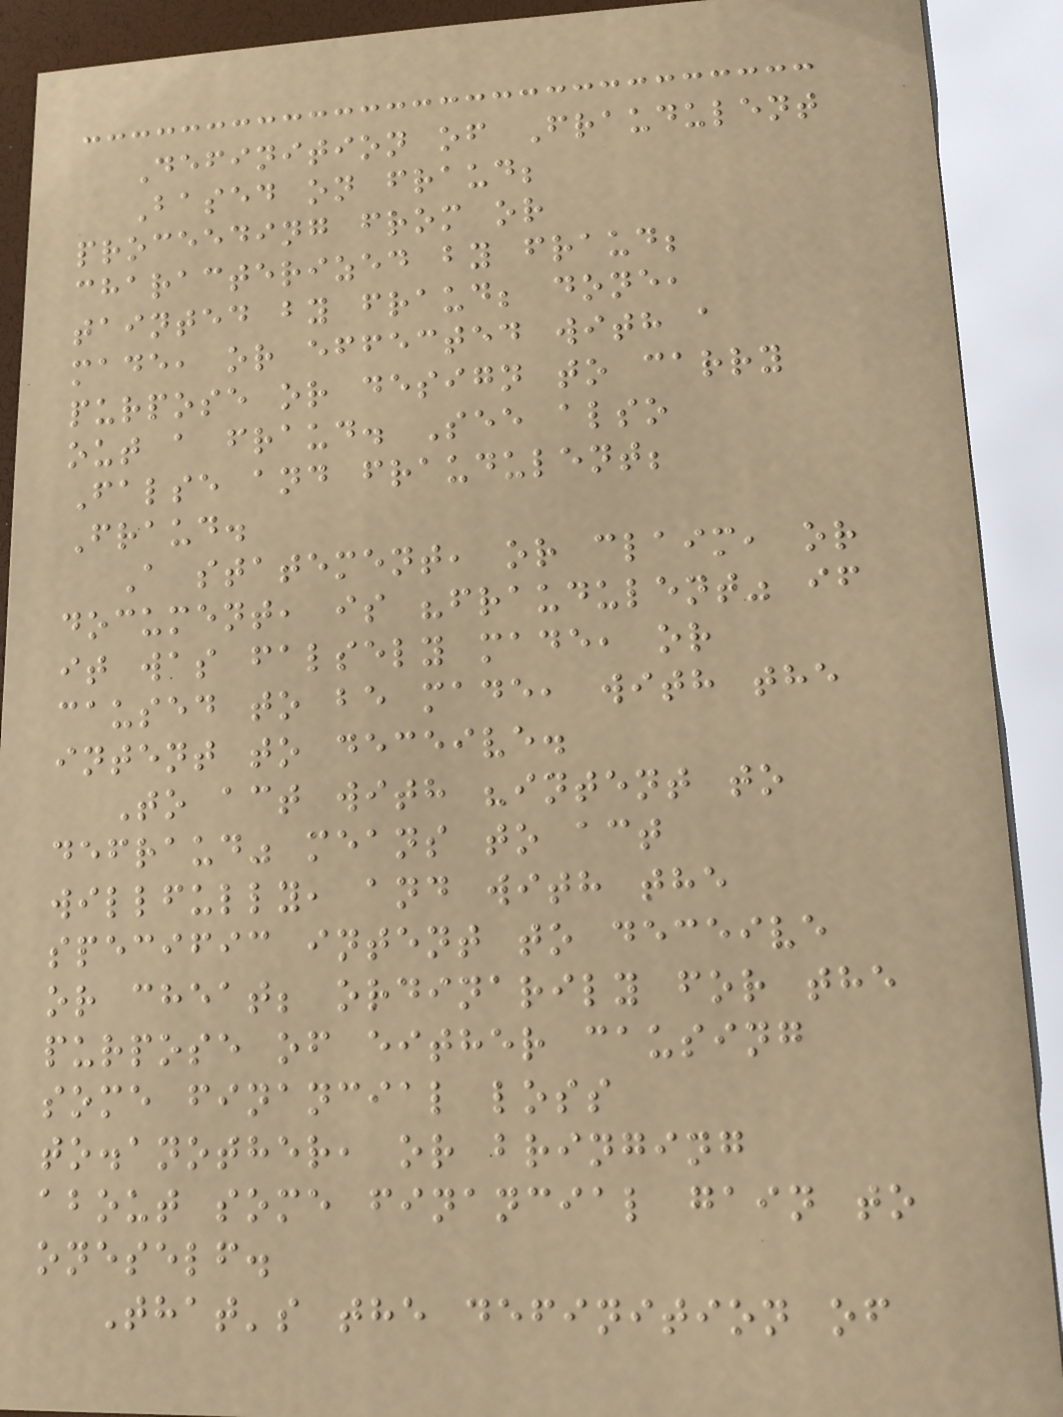Definition of Fraudulent
Based on fraud;
proceeding from or
characterized by fraud;
tainted by fraud; done,
made, or effected with a
purpose or design to carry
out a fraud. See also
False and fraudulent;
Fraud.
A statement, or claim, or
document, is "fraudulent" if
it was falsely made, or
caused to be made, with the
intent to deceive.
To act with "intent to
defraud" means to act
willfully, and with the
specific intent to deceive
or cheat; ordinarily for the
purpose of either causing
some financial loss
to.another, or bringing
about some financial gain to
oneself.
That's the definition of
